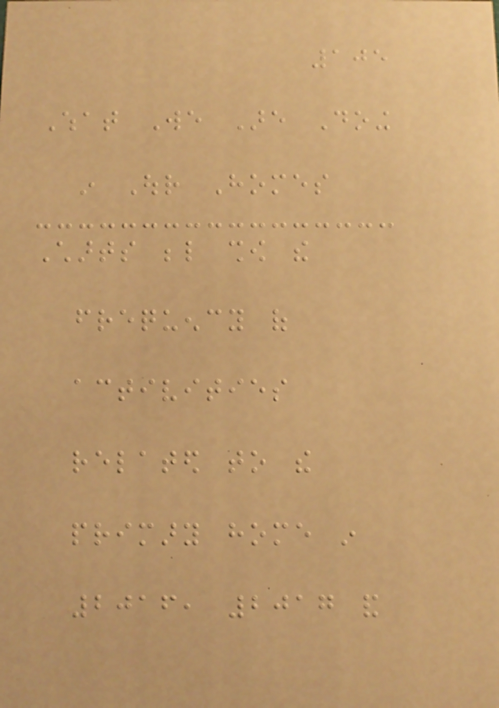105
What We Are Doing
in Our Homes
Charts below show the
frequency of
activities
related to the
primary home in
2016, 2017 and
